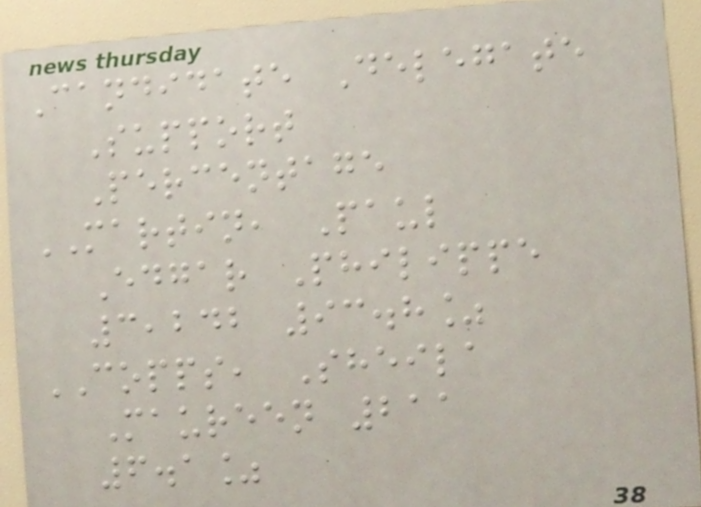Candidate Delegate
Support
Percentage
MARTIN, Paul
Edgar Philippe
3,242 93.8%
COPPS, Sheila
Maureen 211
6.1%
